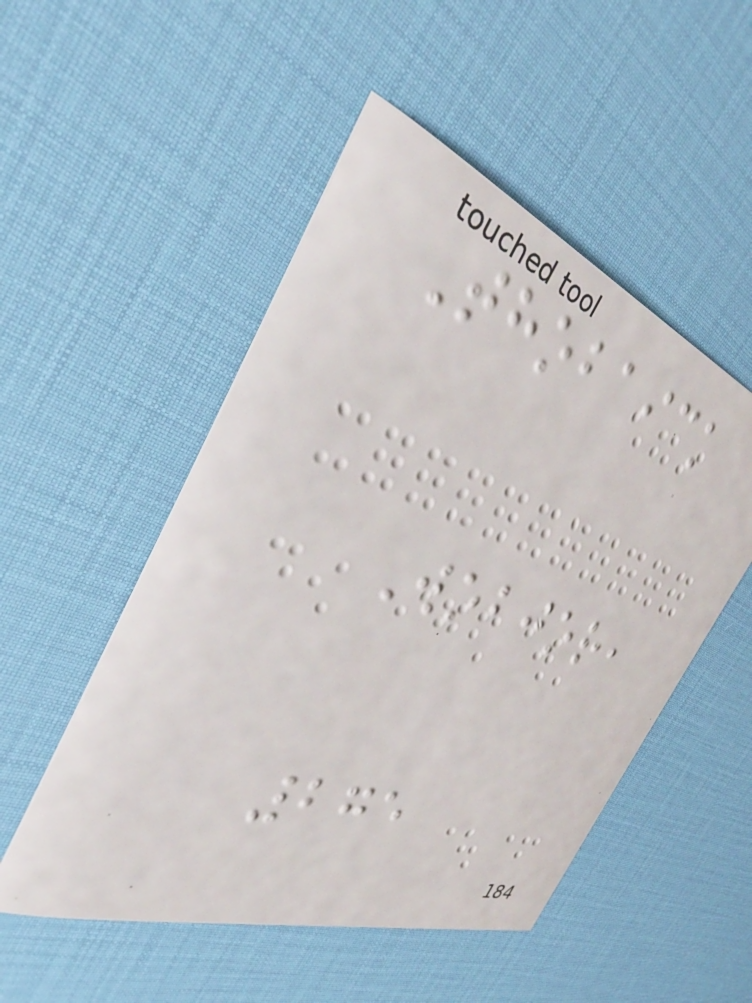Thobaick
Wobjor,
275
